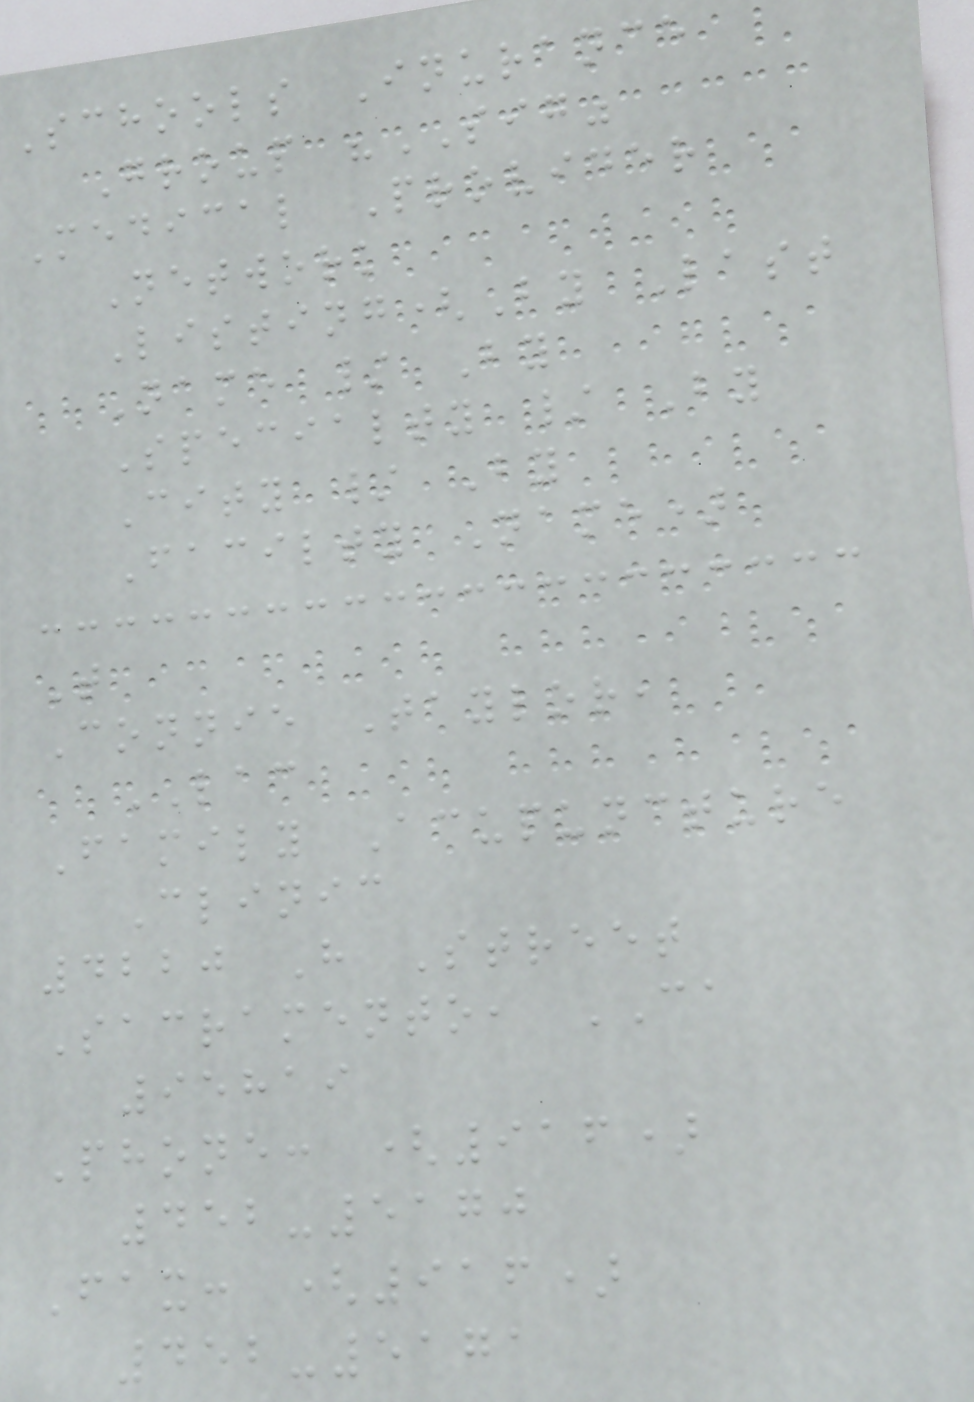Schools Inurance
Group "SIG"
Medical Provider
Network
Listing(By Last
Name / By
Specialty / By
City / By
Facilty Name)
T
Connie Taylor,
LAC
Family Acupuncture
Clinic
4220 H Street
Sacramento, CA
95819
Phone: (916)
452-5170
Fax: (916)
452-5171
